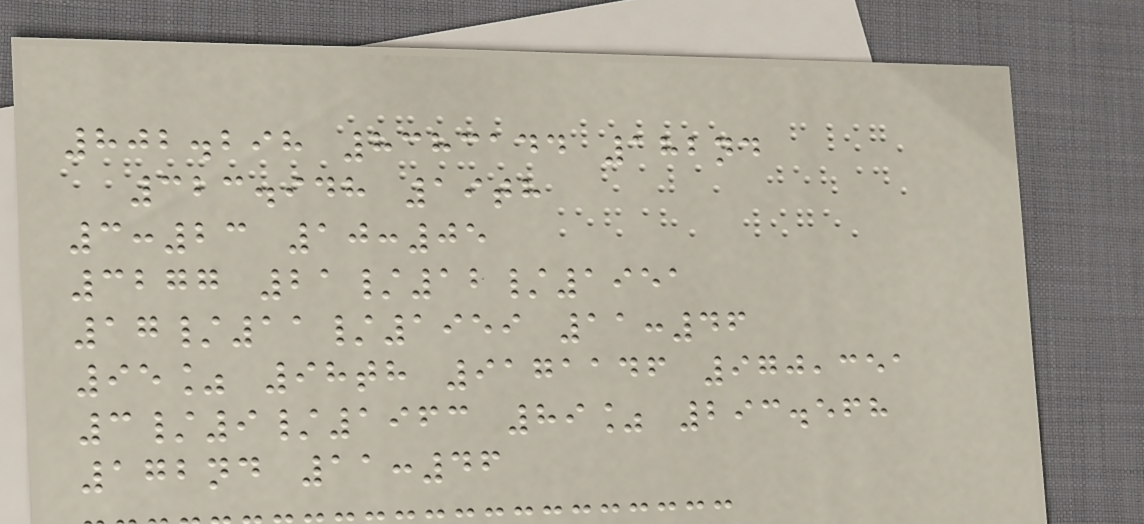802.298 8383144 182nd
323.948 19th
3:23 10:05
3277 21/12/1951
17/11/1959 11:46
95% 98th 9171146 970,351
3/9/1963 89% 293.568
172nd 11:46
